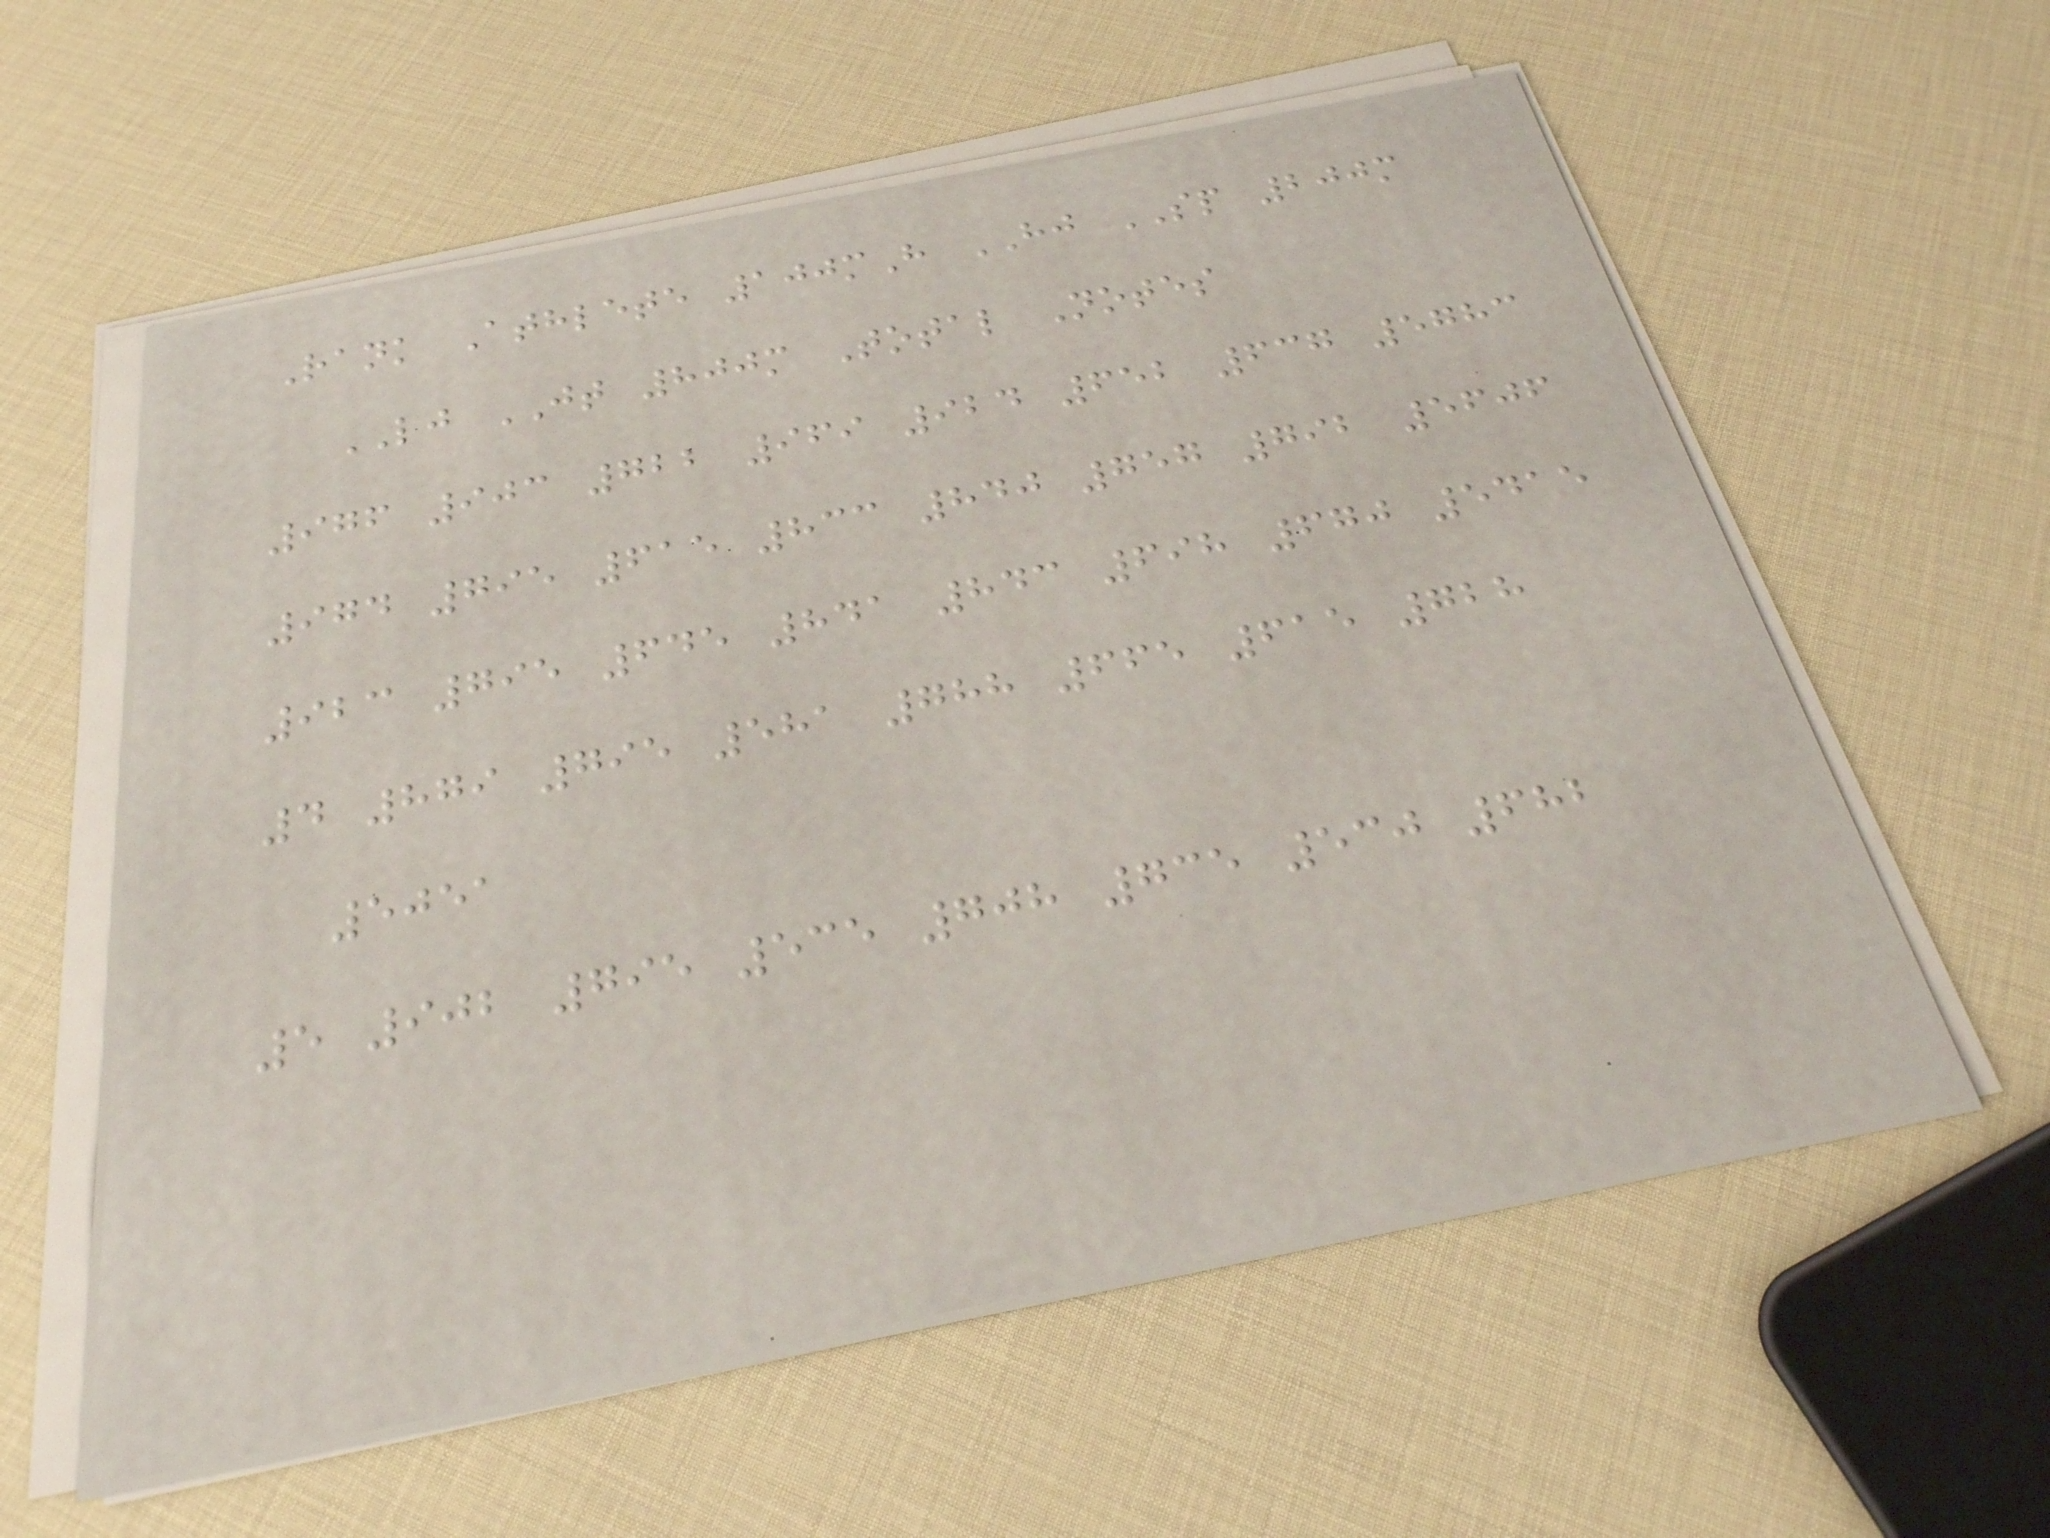Rank Athlete 100mH HJ SP 200m
LJ JT 800m Total Notes
976 903 722 969 924 652 637 5783
974 795 615 833 840 757 792 5606
923 795 645 841 843 698 670 5415
4 879 795 581 788 665 615 728
5051
5 902 795 535 708 735 530 682
